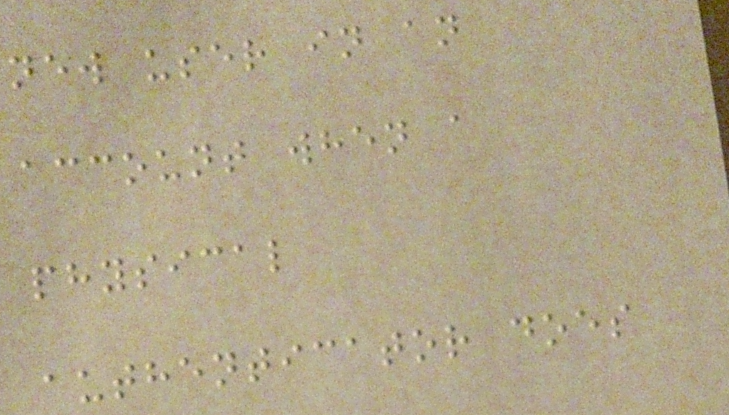new user in an
account when a
physical
authenticator does
